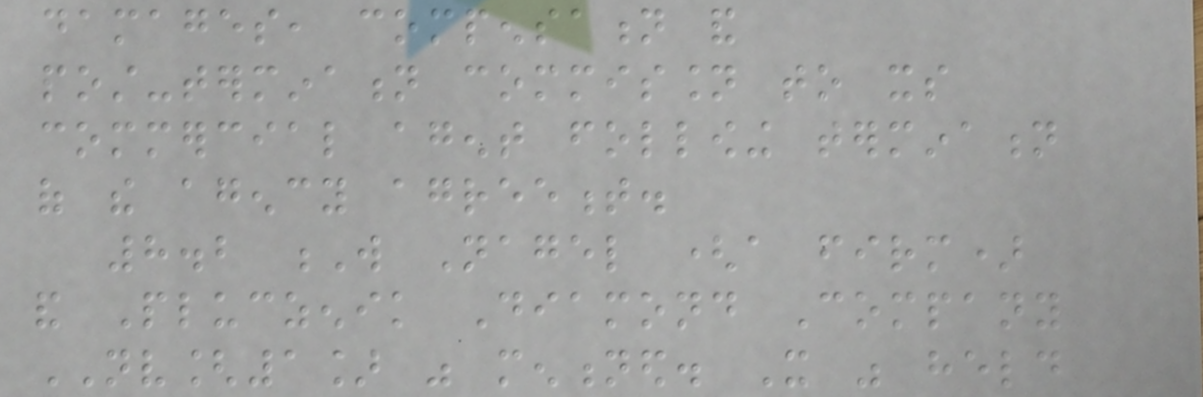damages, compensation and
post-termination commission to its
commercial agent following termination
of the agency agreement.
8.2 W Nagel (a firm)
and Pluczenik Diamond Company
NV[1] was mentioned. It was held
